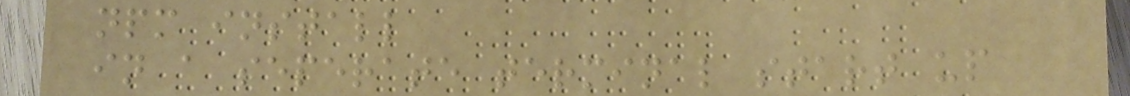npm install
in a seperate terminal start up
